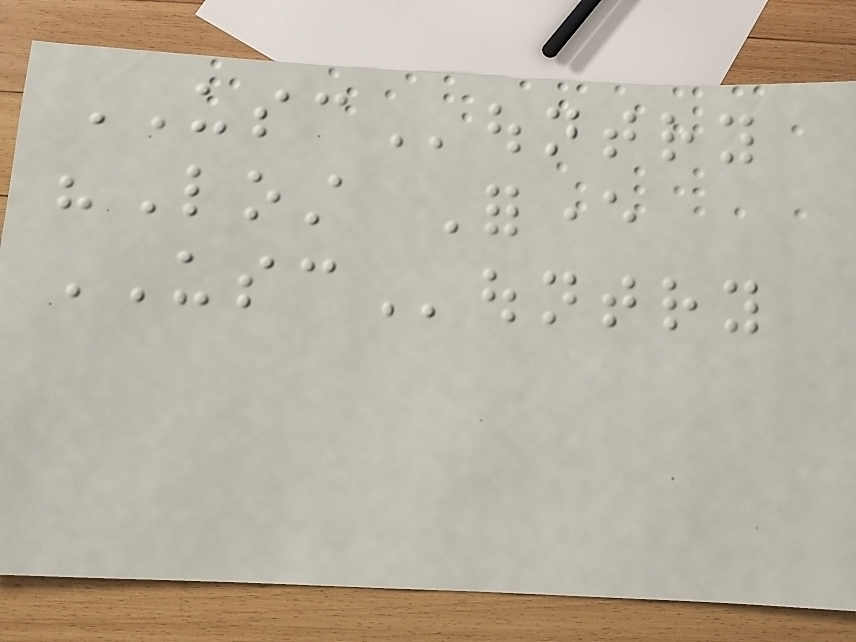USCountry
"Lost Forever
USCountry
